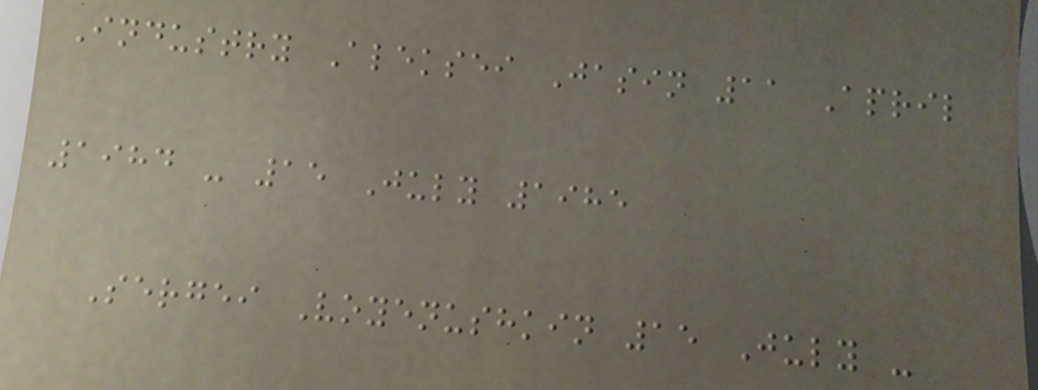Industry Aleksei Jasin 11 April
1984 - 15 July 1985
Sergei Voyenushkin 15 July -
